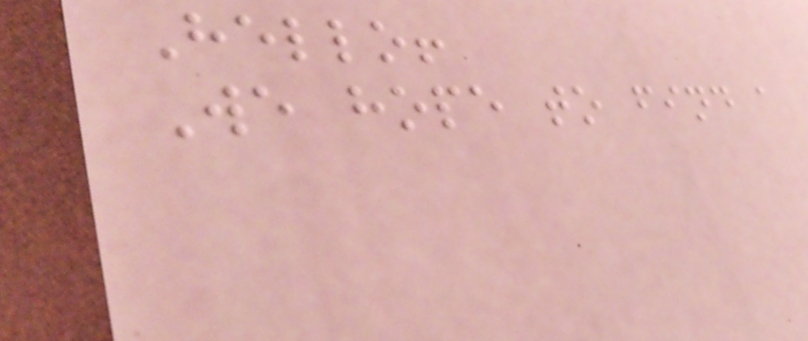Hello!
We hope to find a
